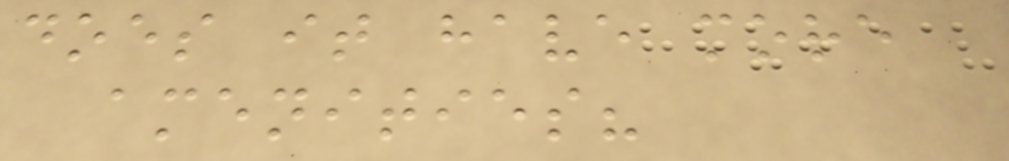does it have more
amenities?
